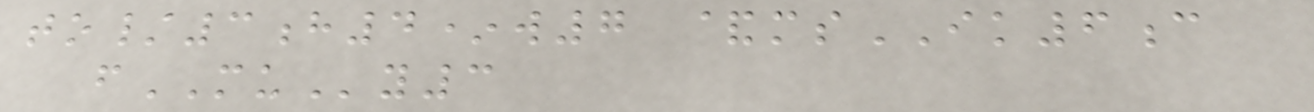to/3h4*w7 &msIK6c
fMUy3
